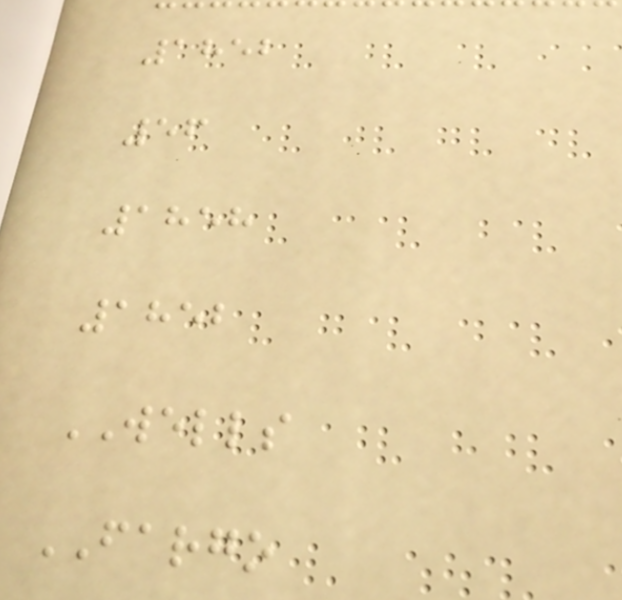1852
56
1858
1852
WELLS
FARGO
